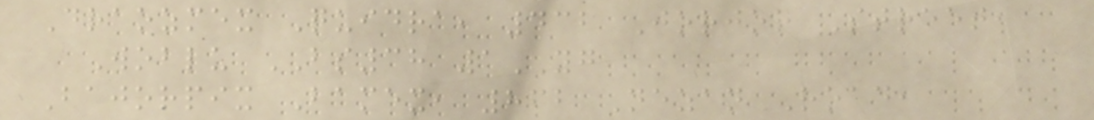Draozmex Quidra, 432 Jorjor Street,
Woblu BS38 1YG
Bajorpix Bamex, 862 Nezan Road,
